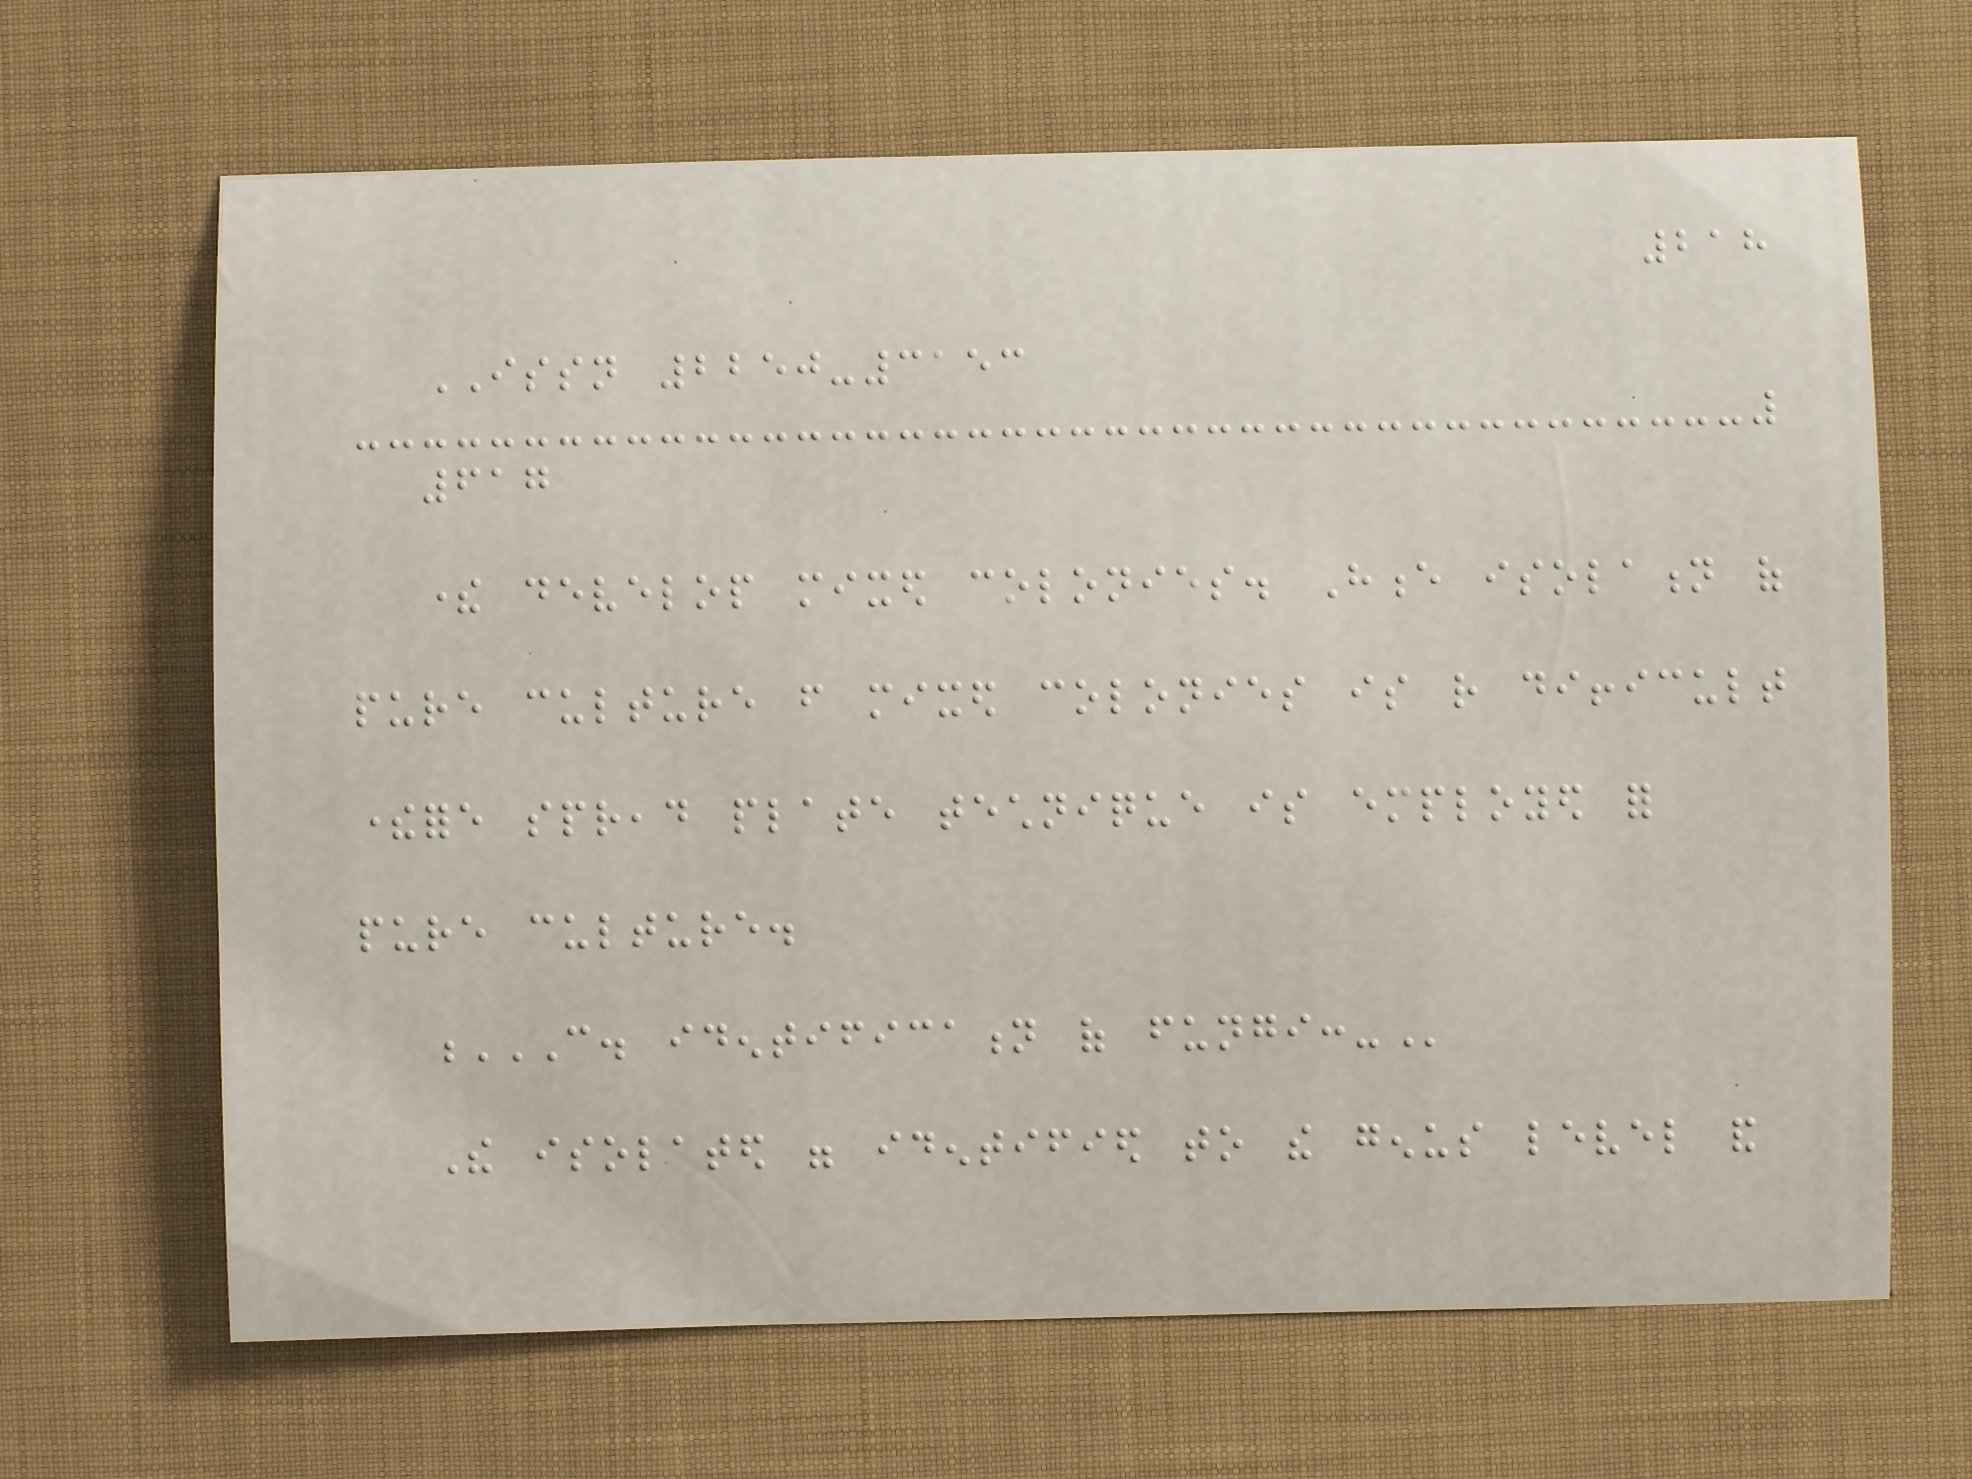218
ISSN 2250-3153
617
there develop mixed colonies. Hence isolation of
pure culture from mixed colonies is rather difficult
therefore spread plate technique is employed for
pure culture.
C. IDENTIFICATION OF FUNGI:-
The isolated were identified to the genus level and
